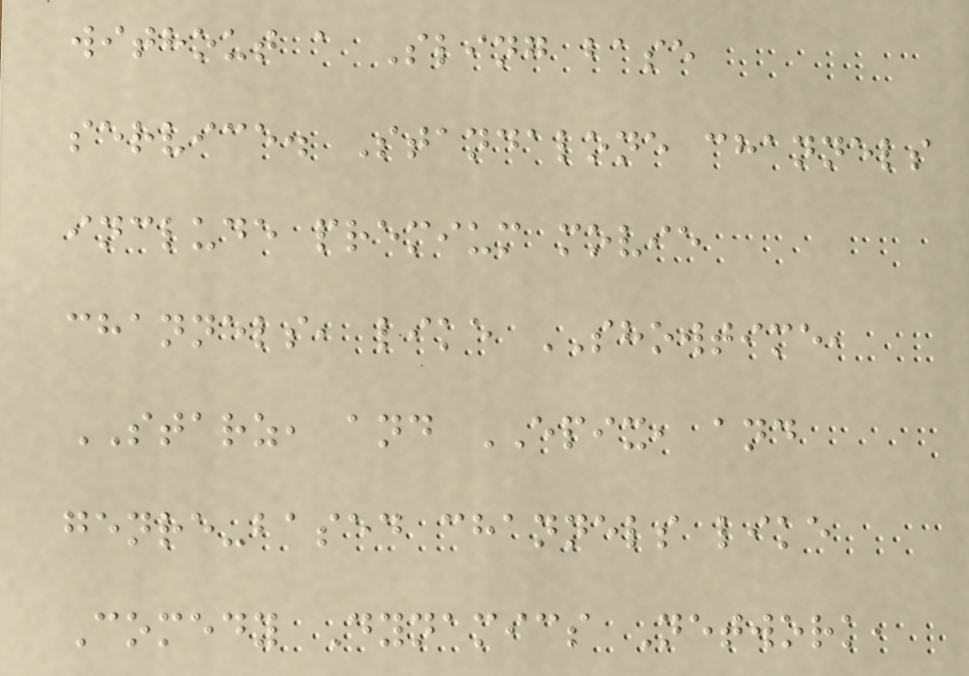without a Sling base
service. Standalone channels
include premium movie
channels, like SHOWTIME,
STARZ, and EPIX, and
genre-based channels like
Comedy Dynamics Network,
